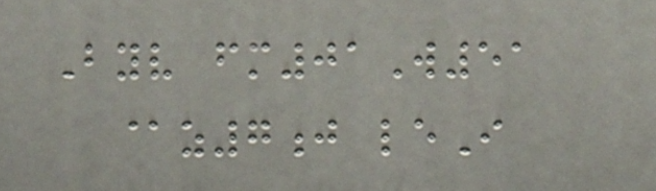Byv fm01W51
@z7j leI
